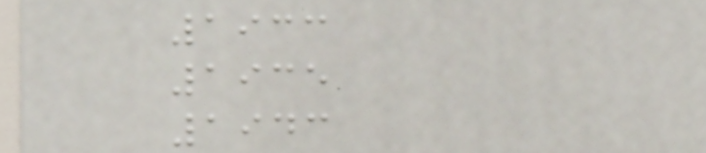1933
1935
1943
